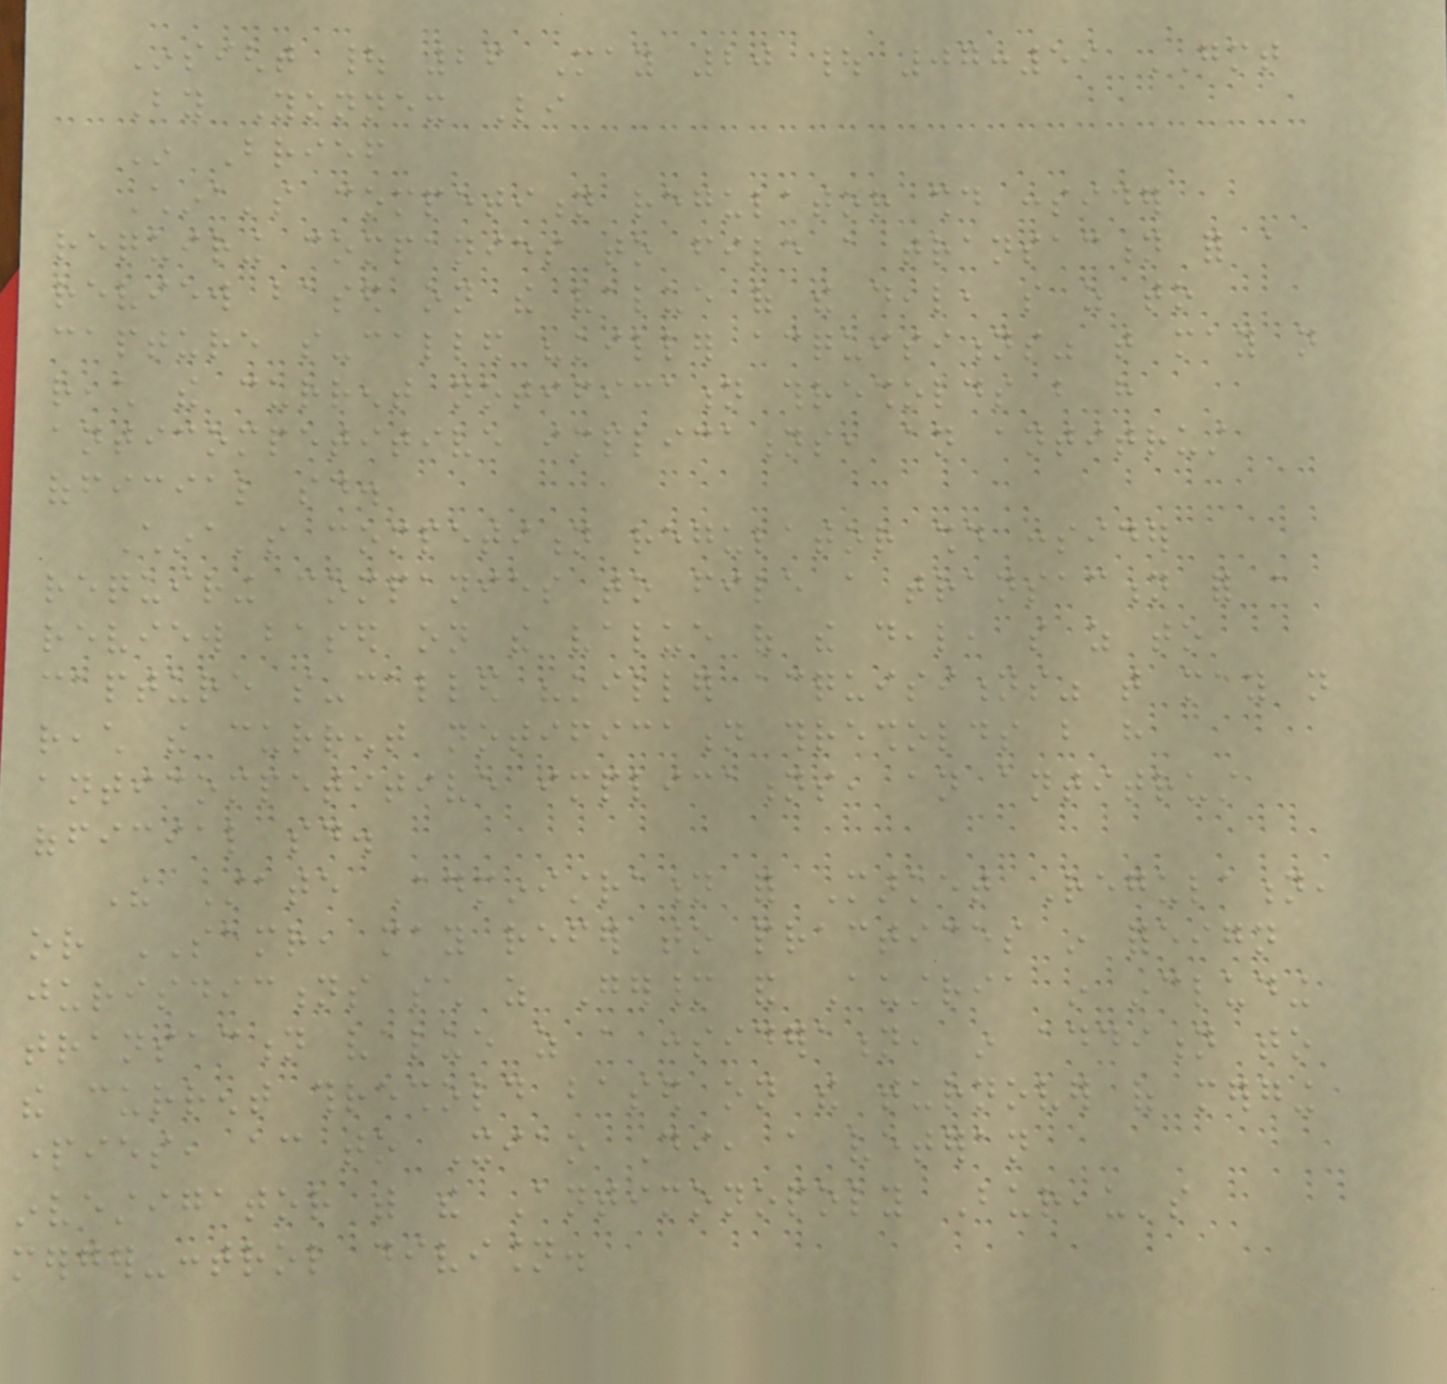Insight | 26 May 20 | 07:59 GMT
By Yonnex Li
In Brief
China's competition regulator should consider
requiring companies to file a transaction for a
review based on the value of the deal, so as to
capture so-called "killer acquisitions" that may not
reach the current notification thresholds but have
anticompetitive implications, an antitrust
official said.
China's competition regulator should consider
requiring companies to file a transaction for a
review based on the value of the deal, so as to
capture so-called "killer acquisitions" that may not
reach the current notification thresholds but have
anticompetitive implications, an antitrust
official said.
The State Administration for Market Regulation,
or SAMR, may refer to practices in foreign
jurisdictions such as Germany and Austria in including
transaction value as a consideration, in addition to
the current threshold based on the turnover of merging
parties, according to Xiao Di, a veteran
investigator with the Antimonopoly Bureau's
merger-control division.
